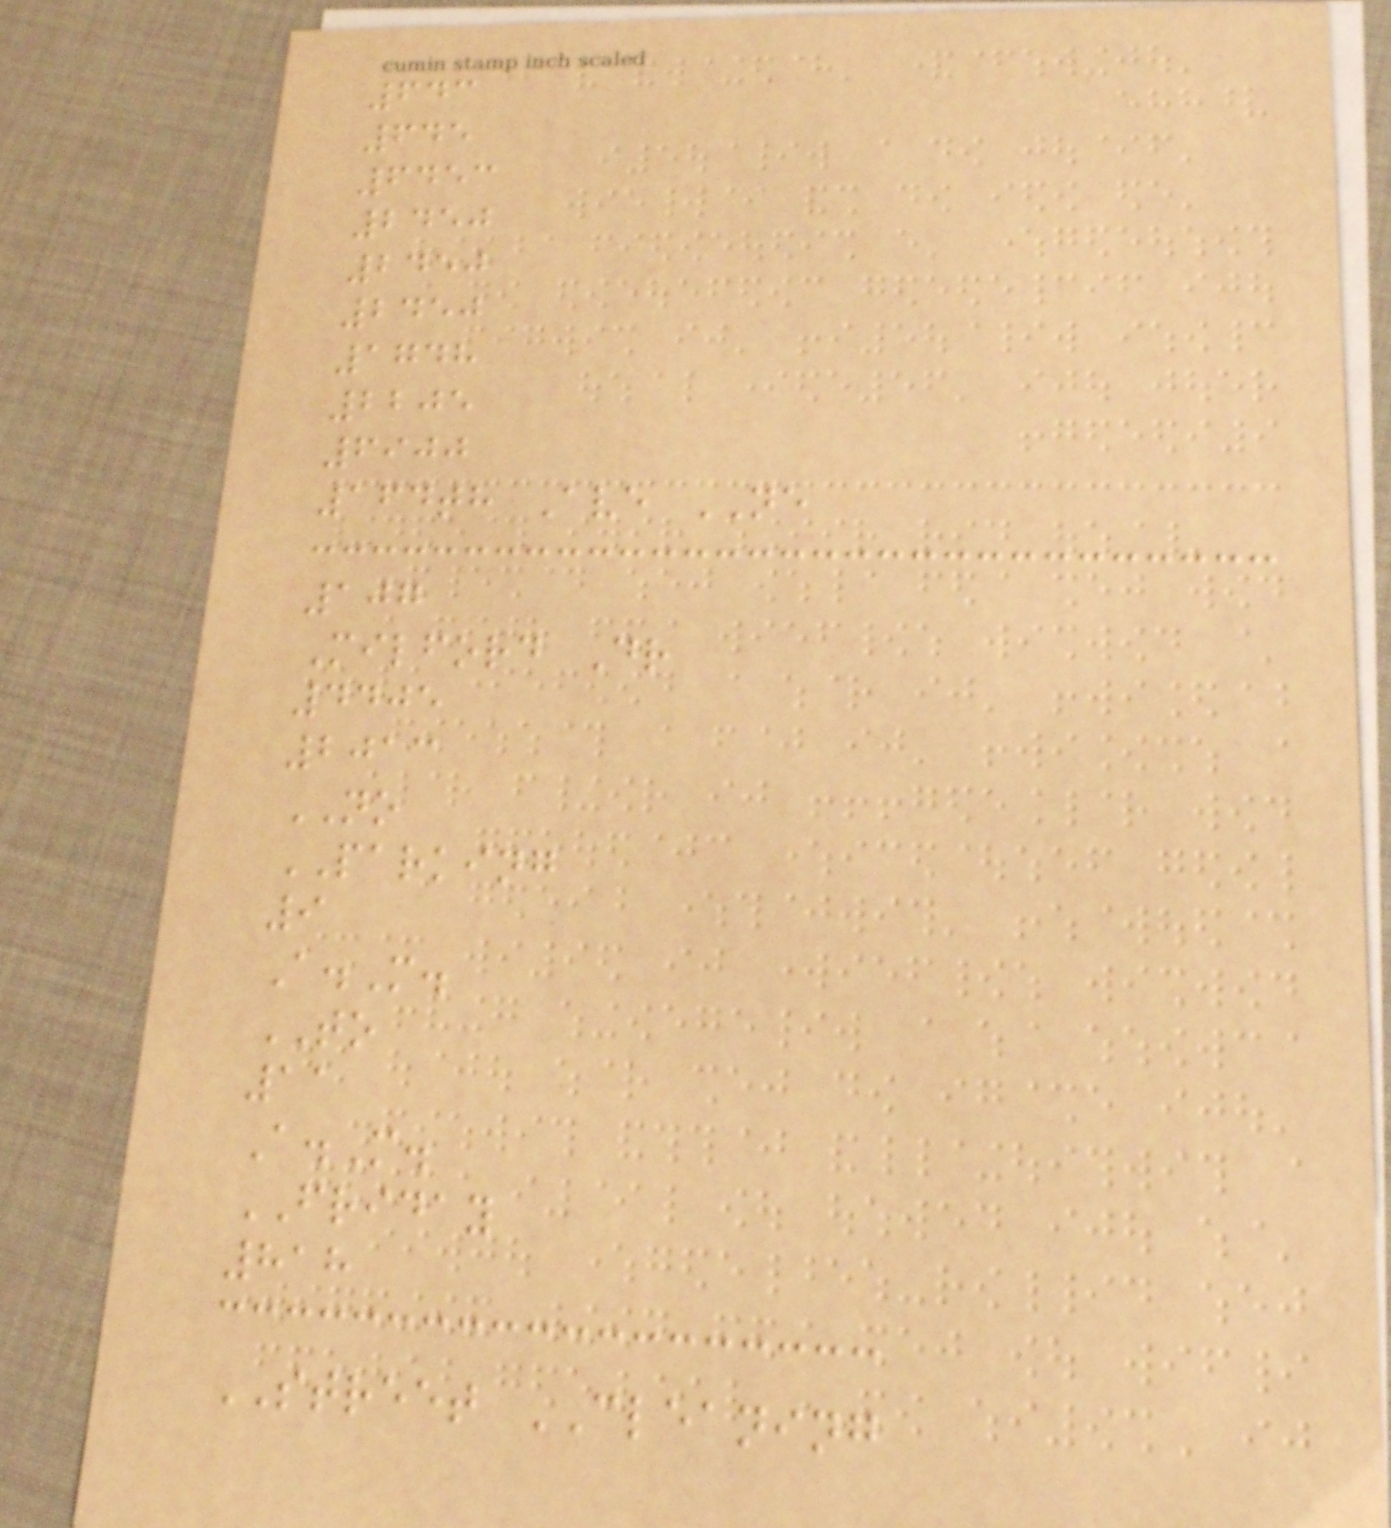643
645
6453
2450
2450
2450
1748
2205
6900
164th Ave NE
107
Milford Dr
4405
2013
NO
PARKING
9
A.M.
TO
11
A.M.
FRIDAY
818
STREET CLEANING
